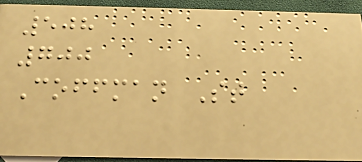508
700
Coffman St
